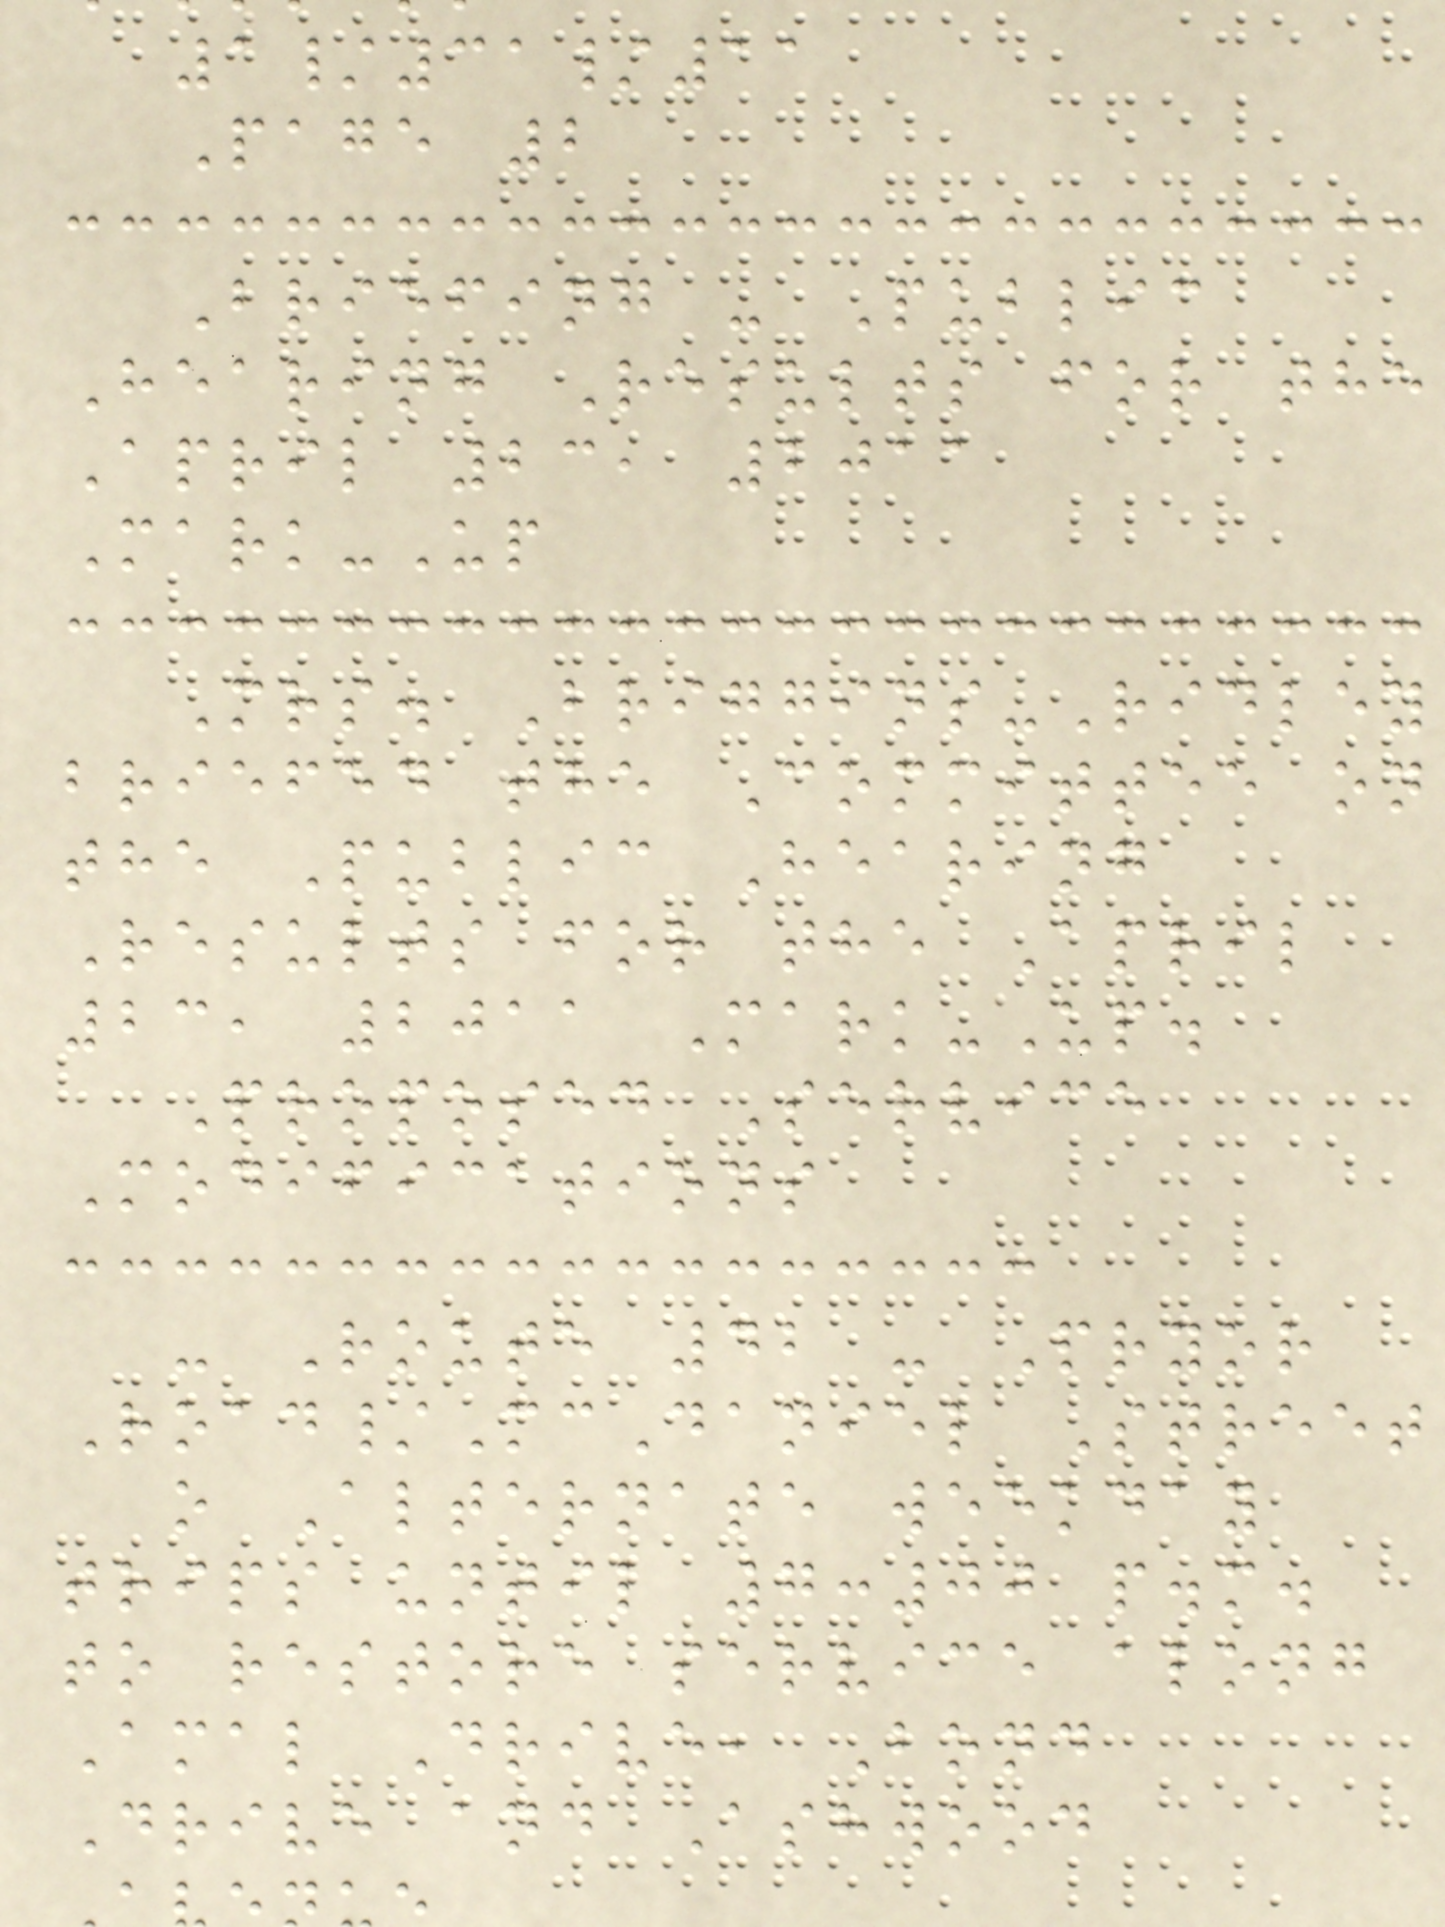1/31/11
Page 2
Briefing - Public
Hearing Results for the
April 23, 2011
Mark-Up
Mrs. Briggins-Ridley
briefed the Committee on
the Public Hearing
Results for the April
23, 2011 Mark-Up.
Proposed Service
Modifications
- Route 42 - Pryor
Road/McDaniel Street
o Alternate weekday
trips until 7:00 p.m.
to restore service along
Amal Drive, Bond
Drive and Ashwood
